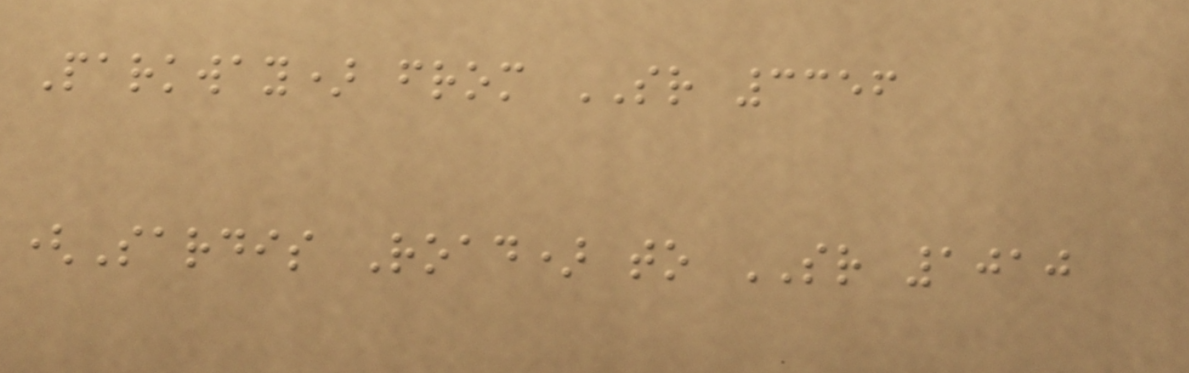Parkway) from SR 3356
(Sardis Road) to SR 1010
